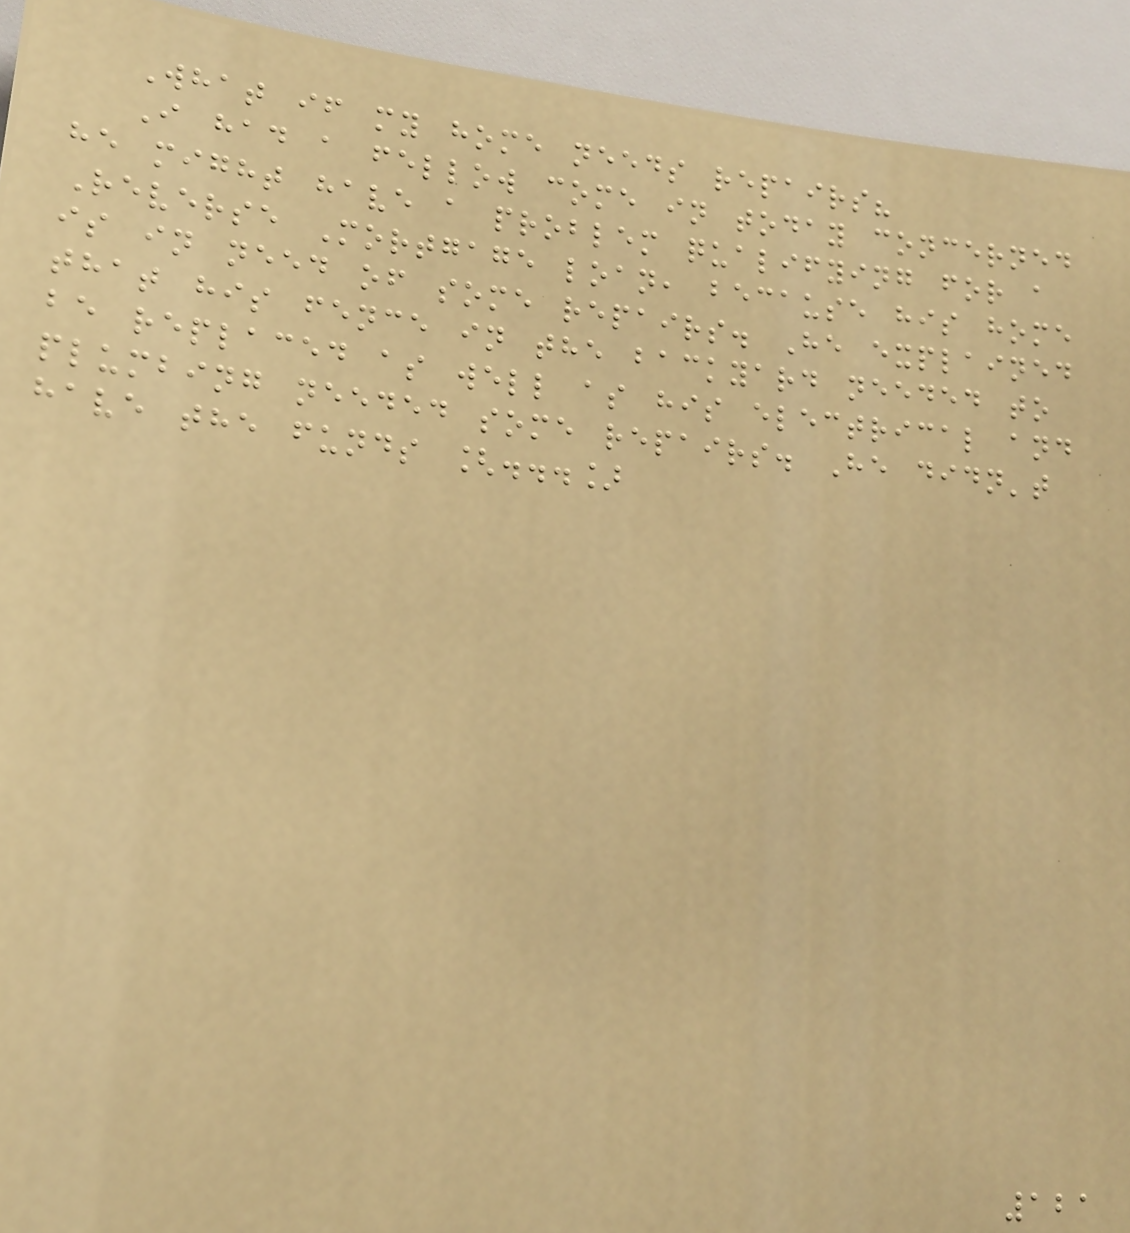What if my home needs repairs?
I had a fellow come in today concerned
he might have a problem qualifying for a
Reverse Mortgage loan, because his home
is in need of some repairs. He explained
that his fence in the backyard needed to
be replaced as well as his electrical and
plumbing needed some repairs. He didn't
have the funds [...]
121
